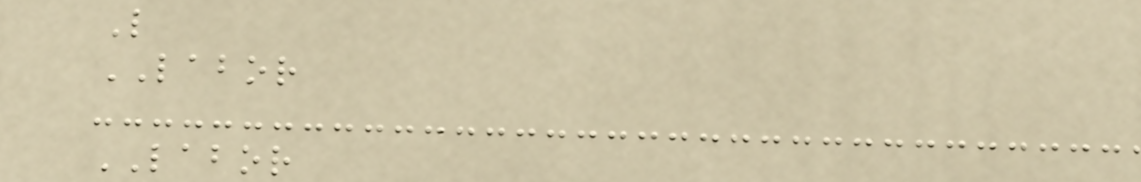L
LABOR
LABOR
